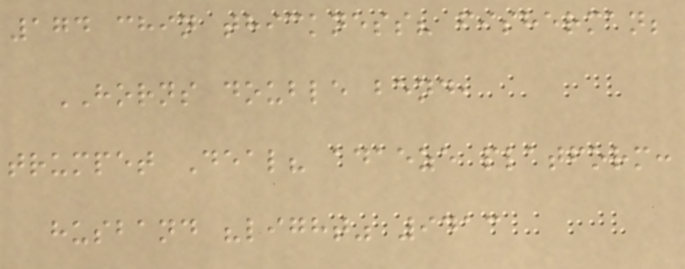174 chin thickness? fisherman;
HORNS double bend,
trumpet Deal? adaeze platform:
husband "light" 9413
